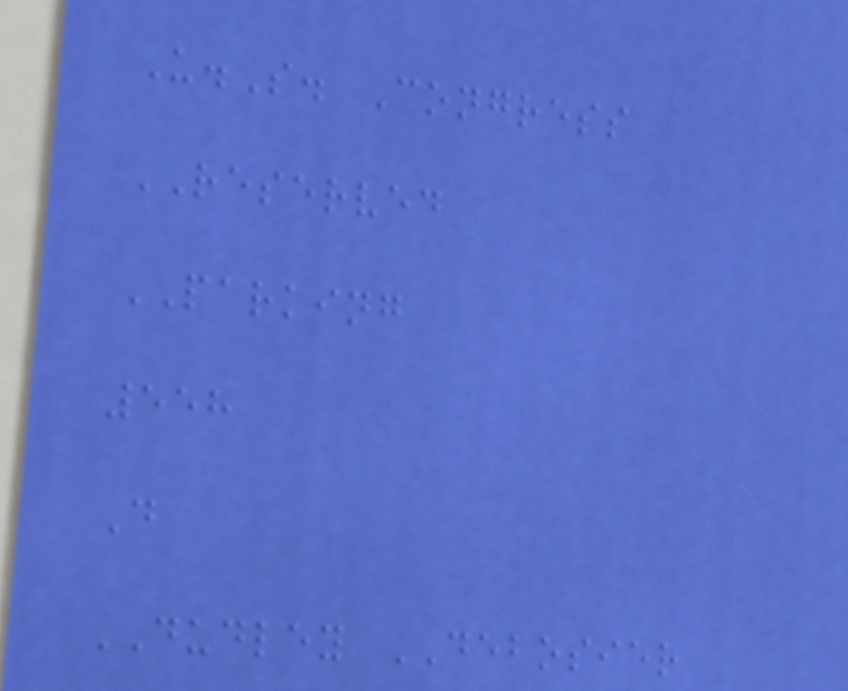U.S. Congress
RESERVED
PARKING
558
D
DUDLEY DEBOSIER
